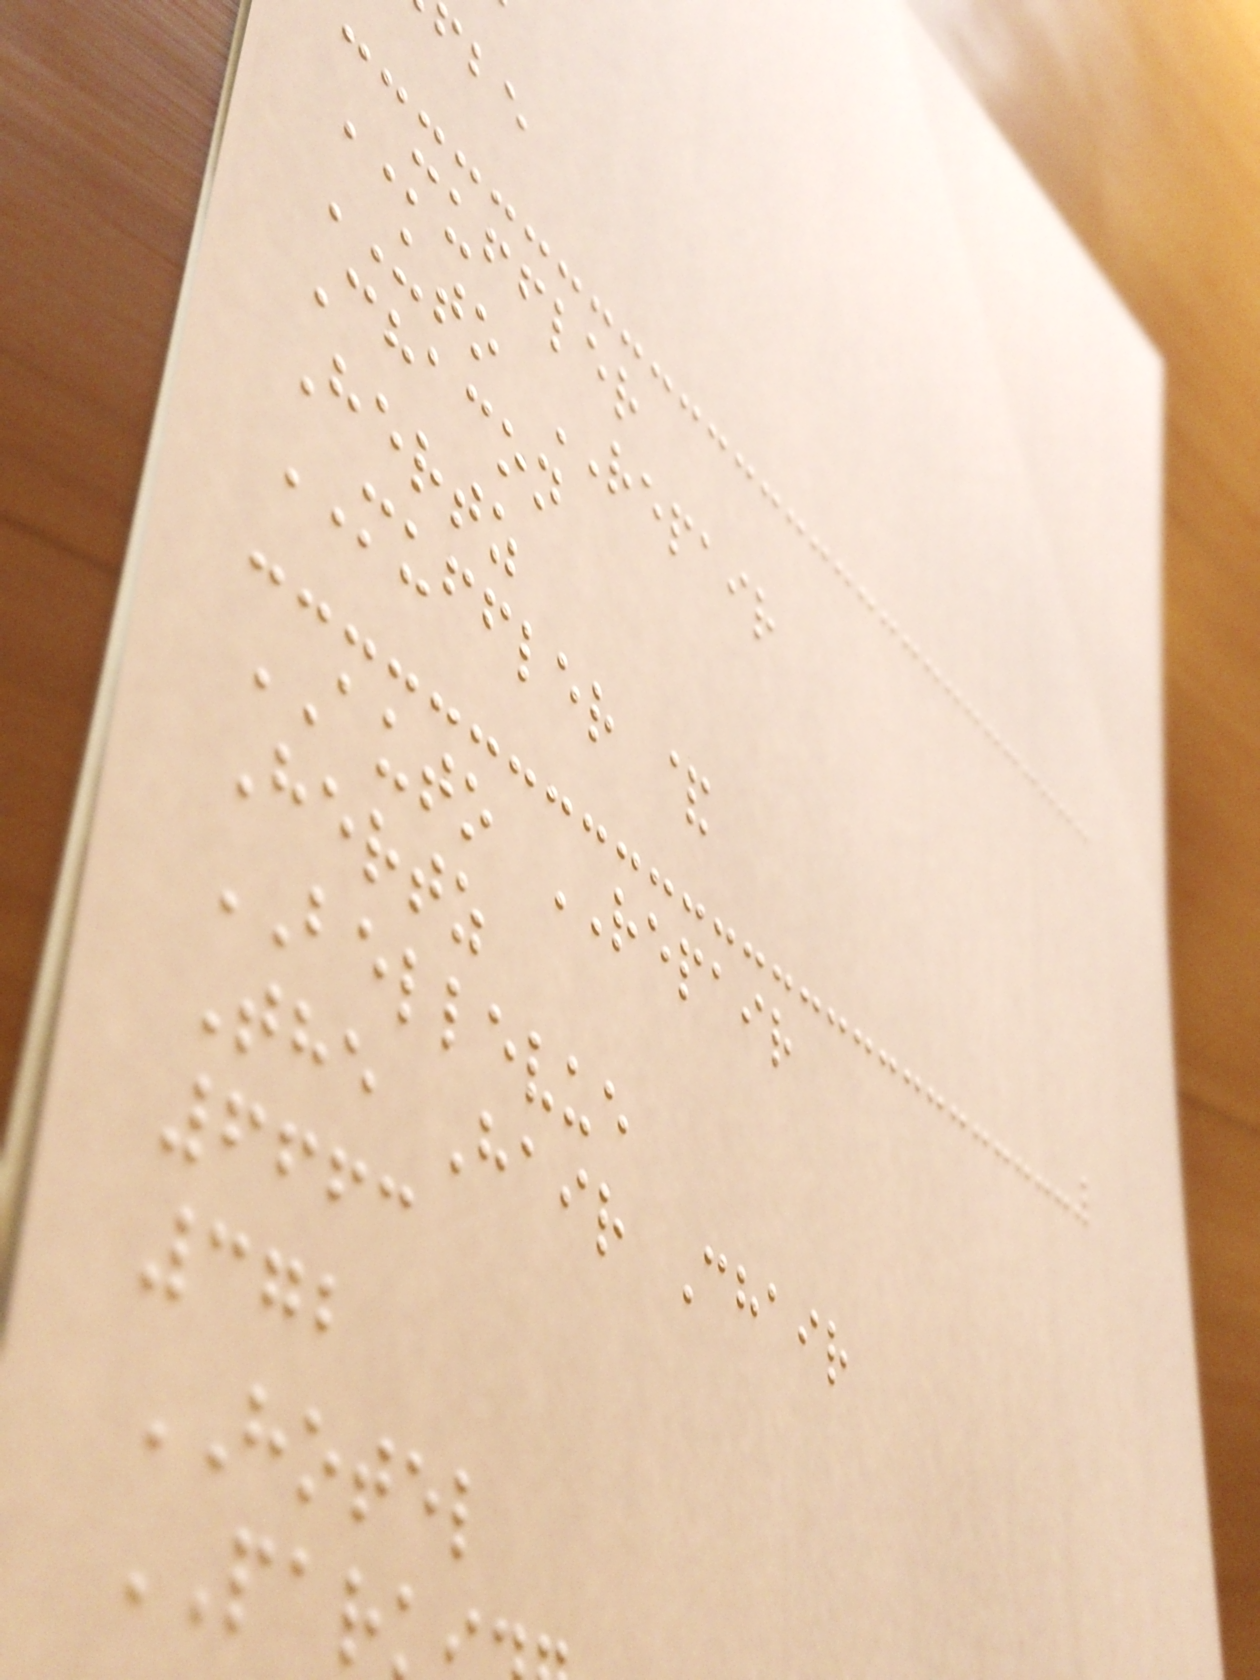MUFFLER
UTO REPAIR
Chacon
Hertz
MUFFLER &
AUTO REPAIR
Hertz
BELLEVUE
The Hair Chair
6663
372
HOTEL
PAR
